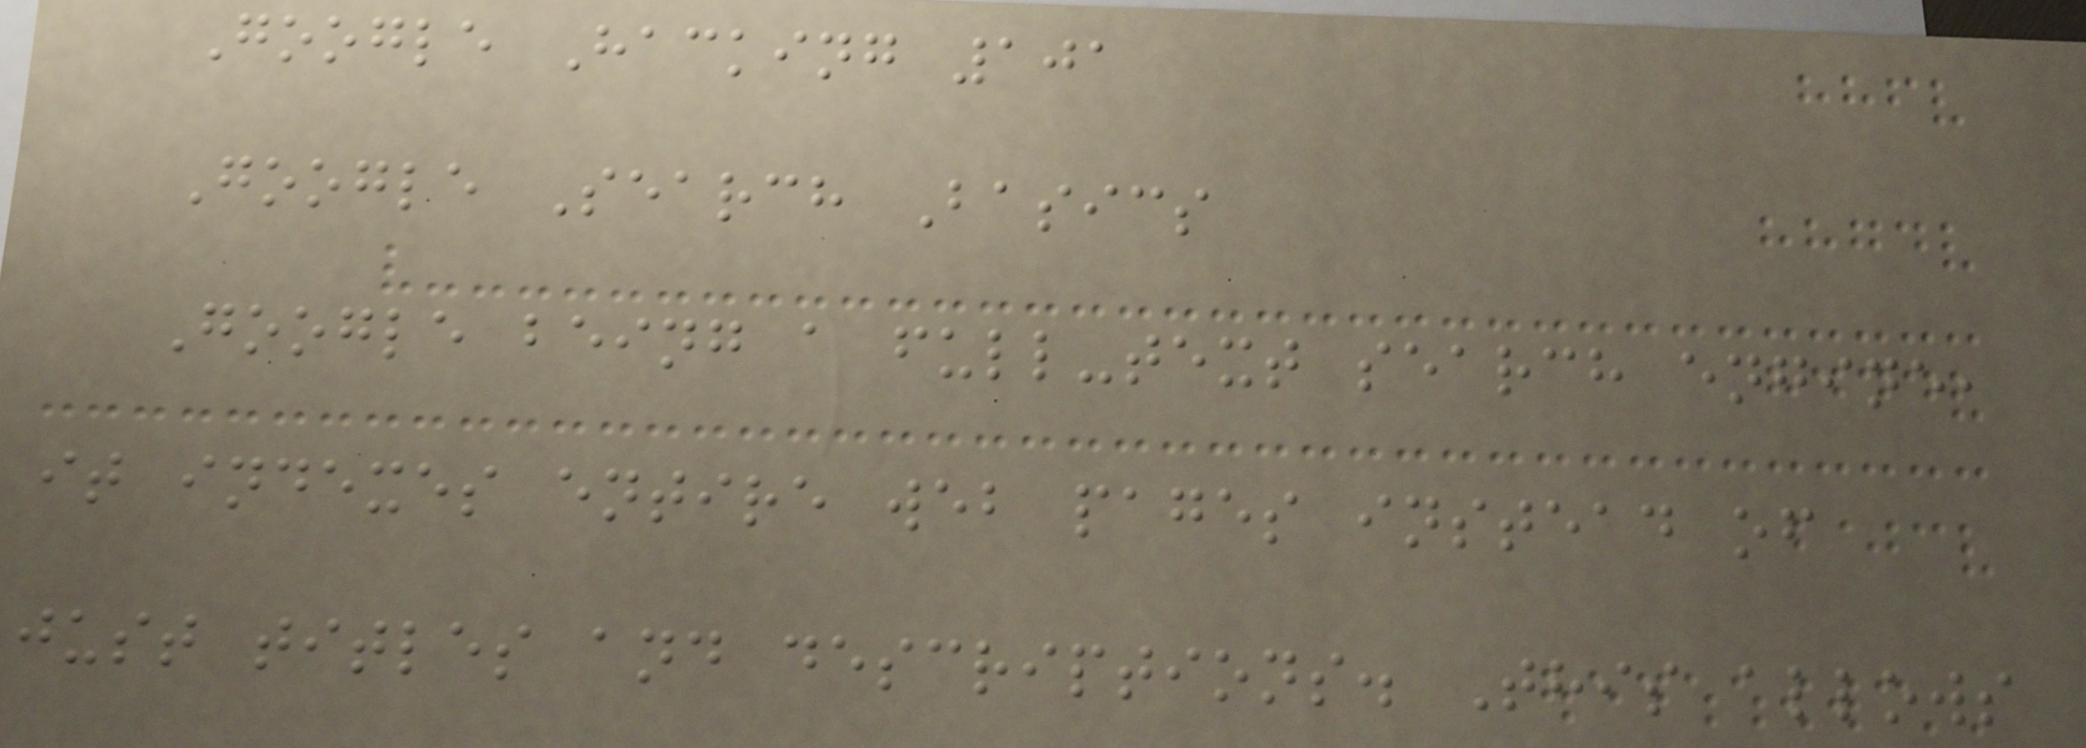Google Hacking 101
Google Search Basics
Google being a full-text search engine,
it indexes entire web pages instead of
just titles and descriptions. This allows
